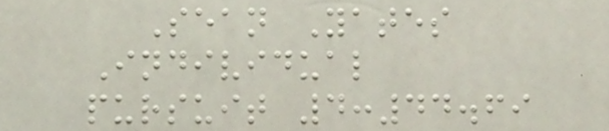Sean Yates
Individual
pursuit 4:44.69
